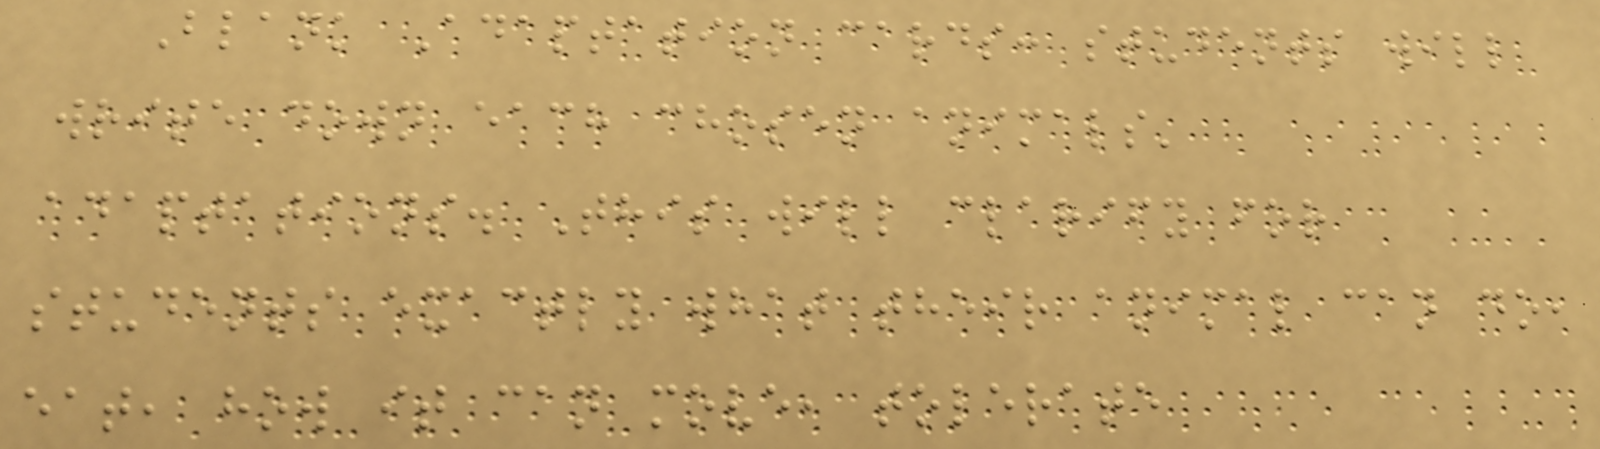Blank Adaptation cards: students will
write down each chosen animals'
adaptations. This will clarify for
students exactly what their animal can do,
eat, how it can move, tolerate
